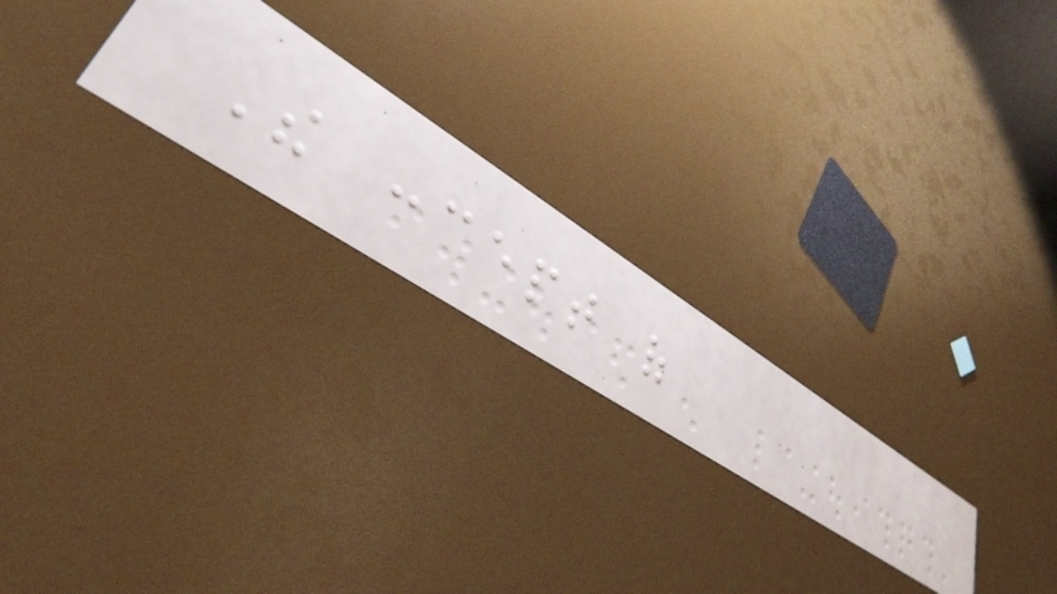The concept of
